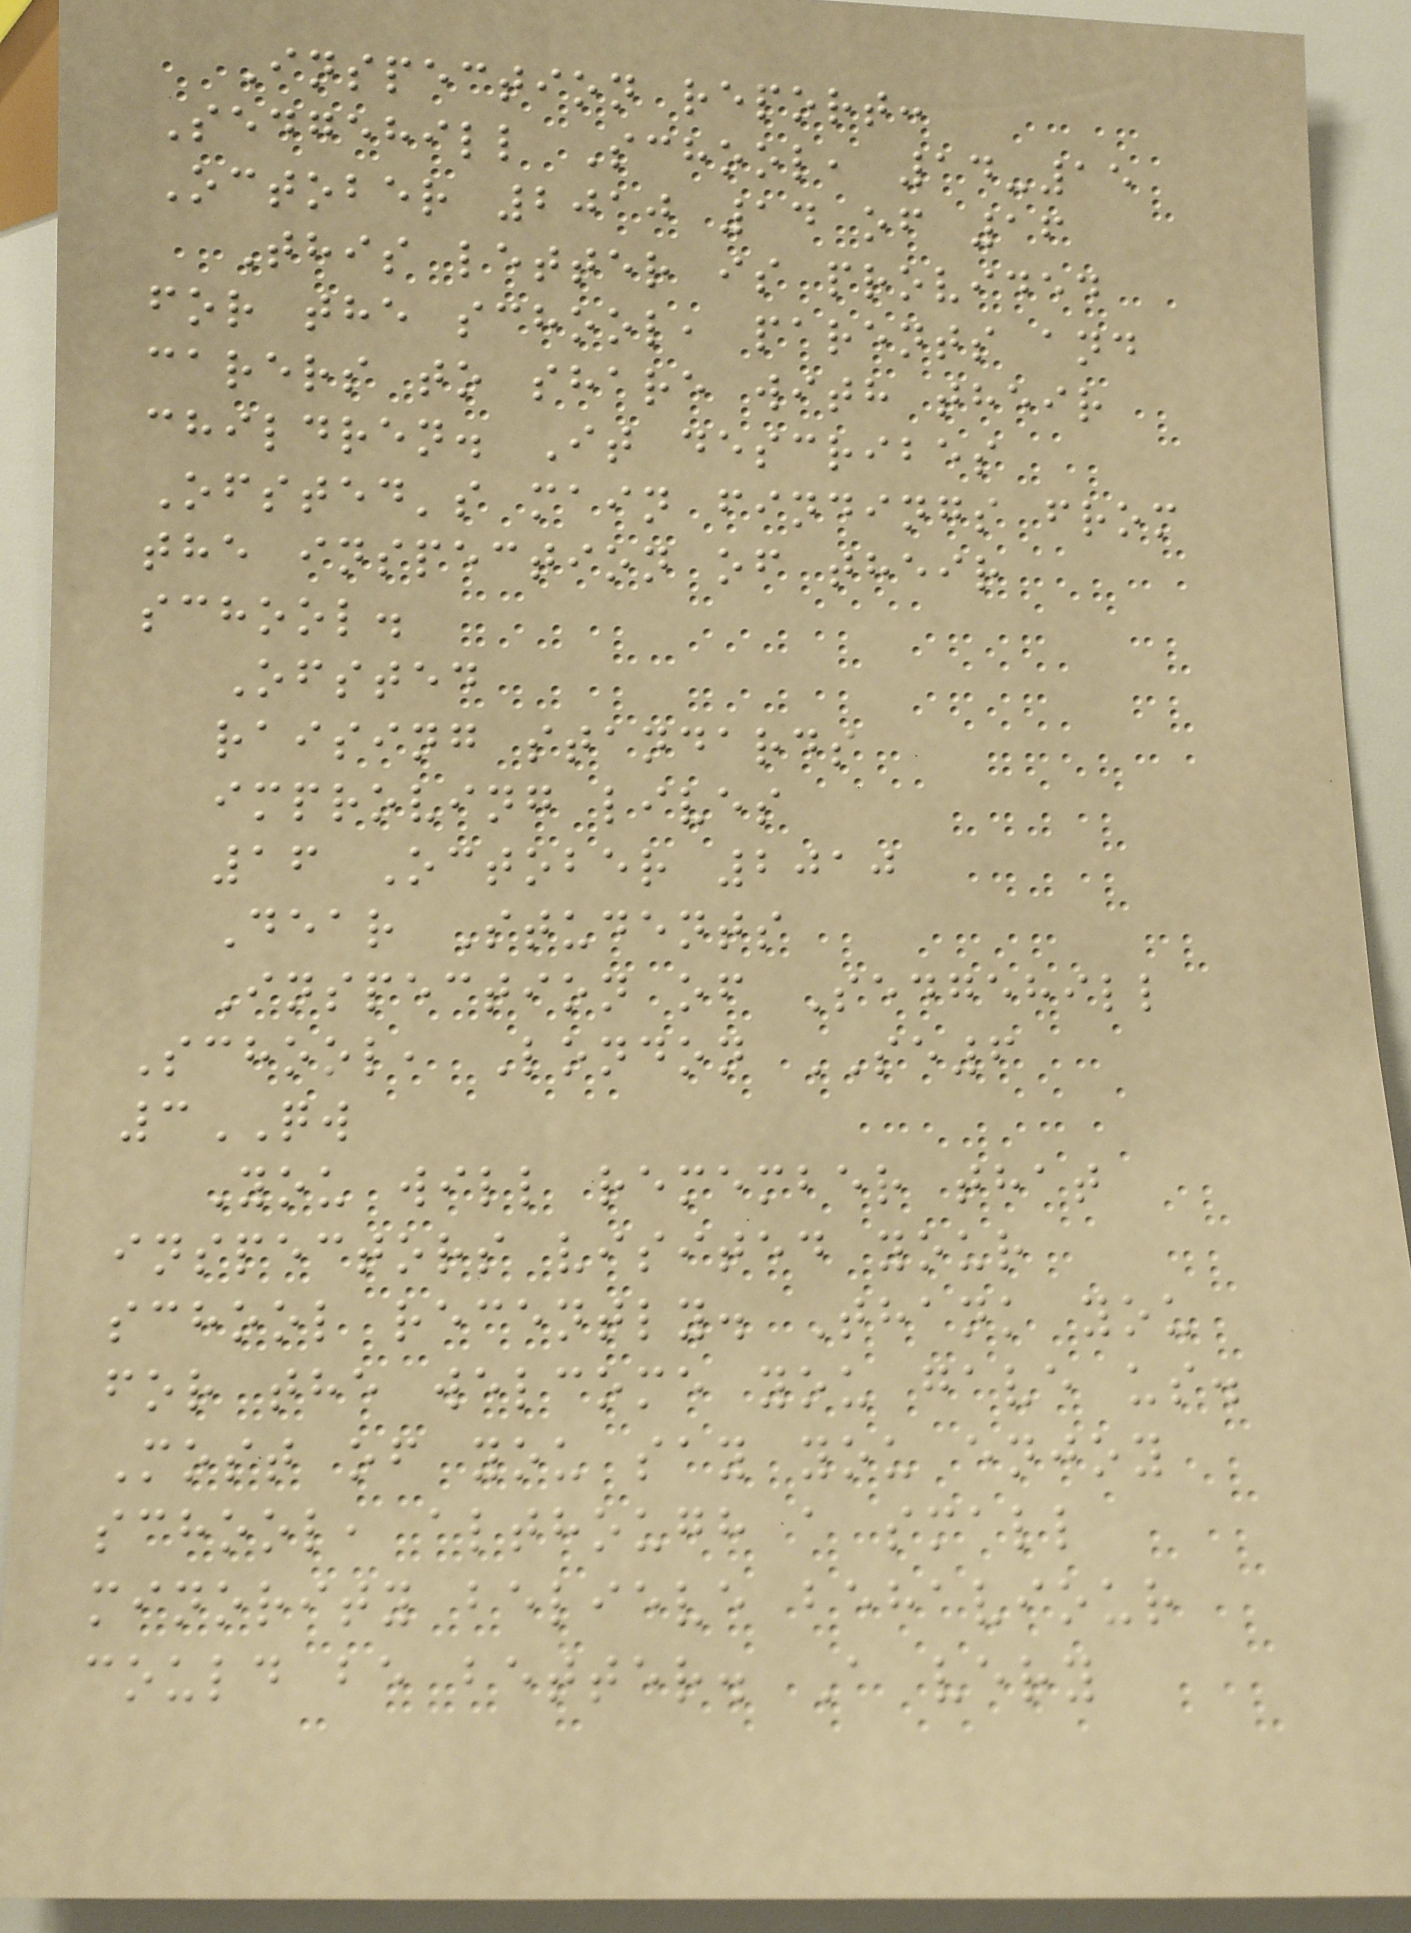Inspection report:
Sedgehill School, 14-15
October 2010 14 of 16
This letter is provided
for the school, parents and
carers to share with their
children. It describes
Ofsted's main findings from
the inspection of their
school.
Ofsted
raising standards
improving lives
16 October 2010
Dear Students
Inspection of Sedgehill
School, London SE6
3QW
You will remember that
inspectors visited your
school recently. Thank you
for the welcome you gave us.
Most of you say you enjoy
school, although a small
minority believe behaviour
could be better. A very
